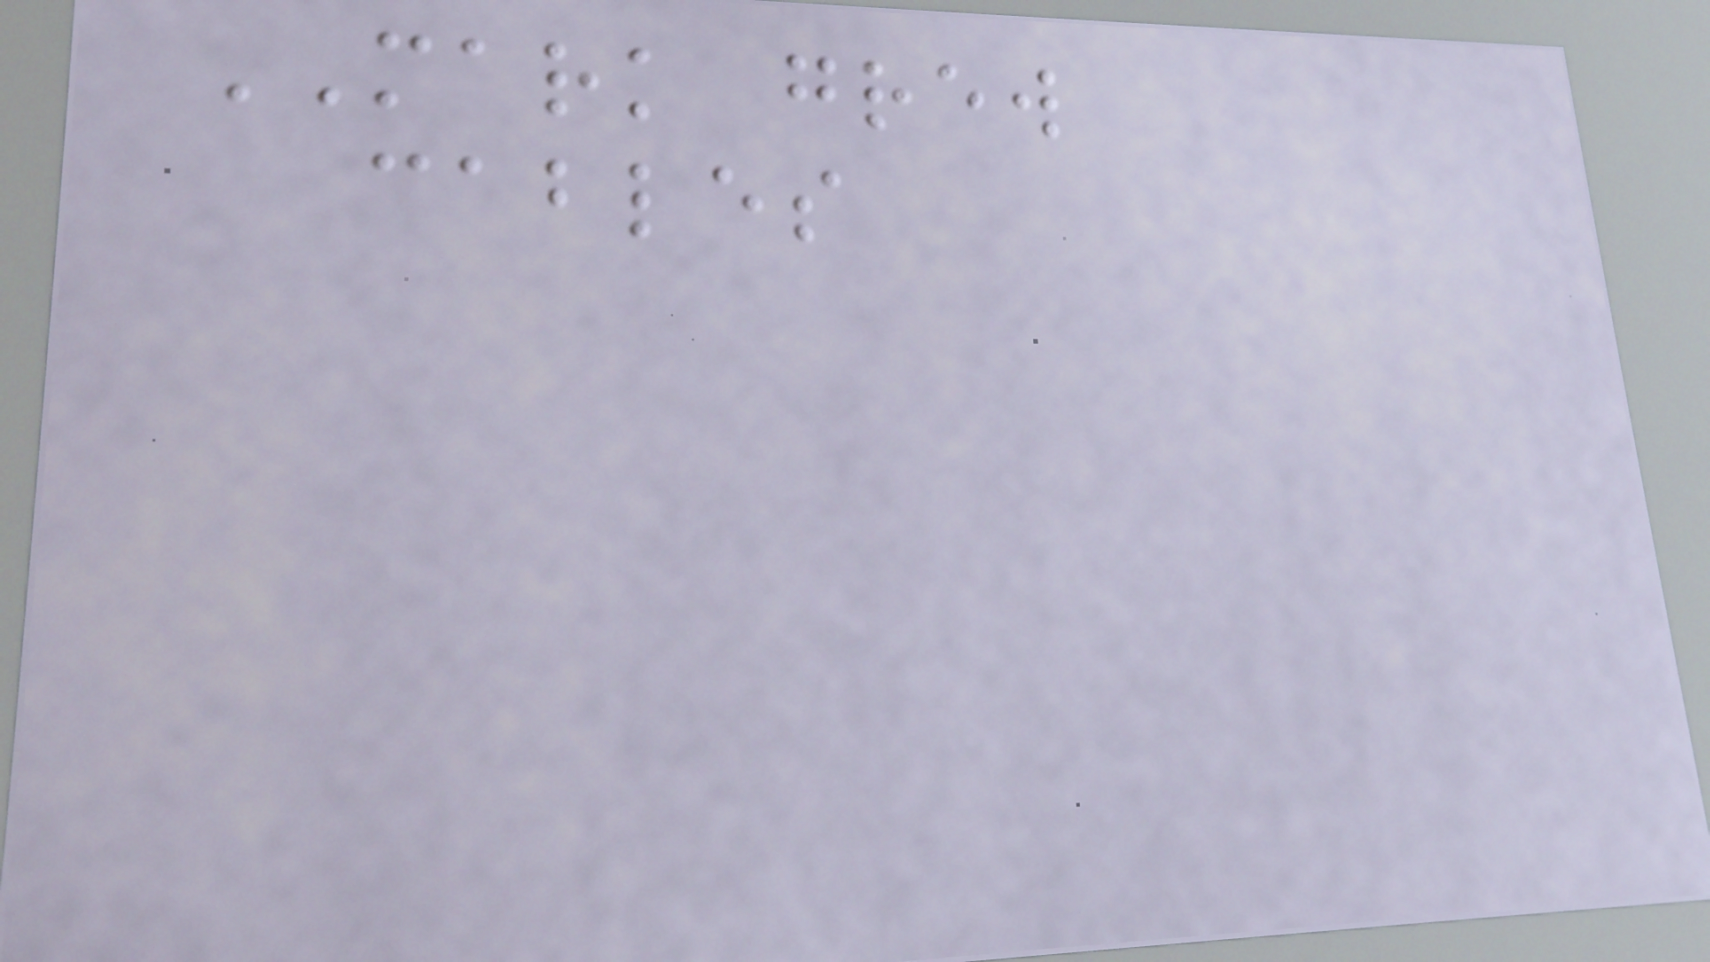MARK grew
cables
